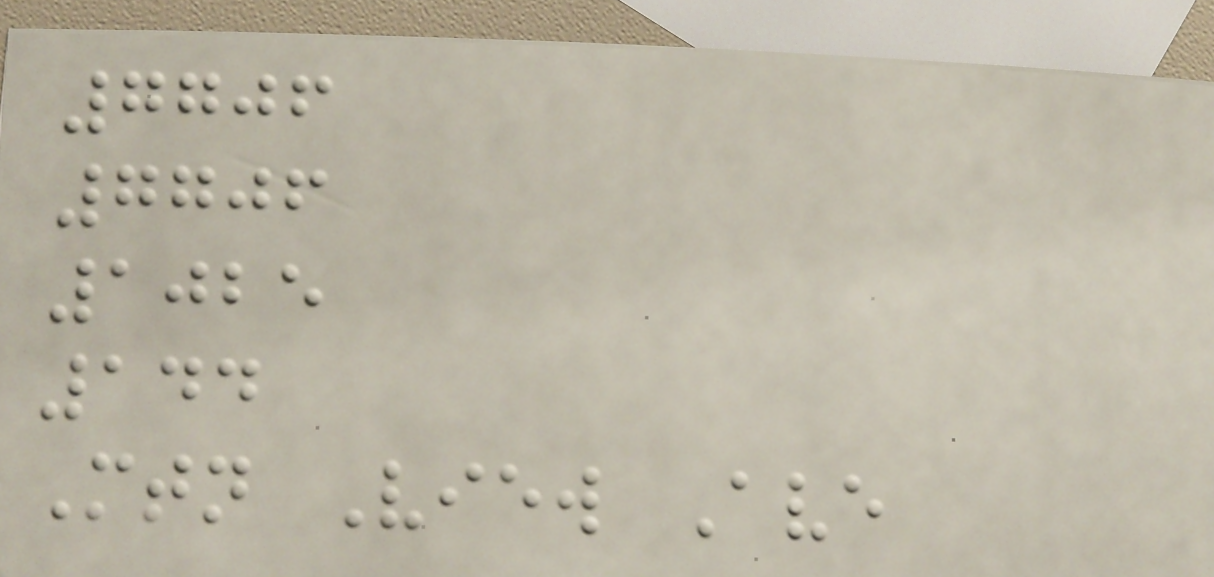7706
7706
1025
144
Mtn View Ave
